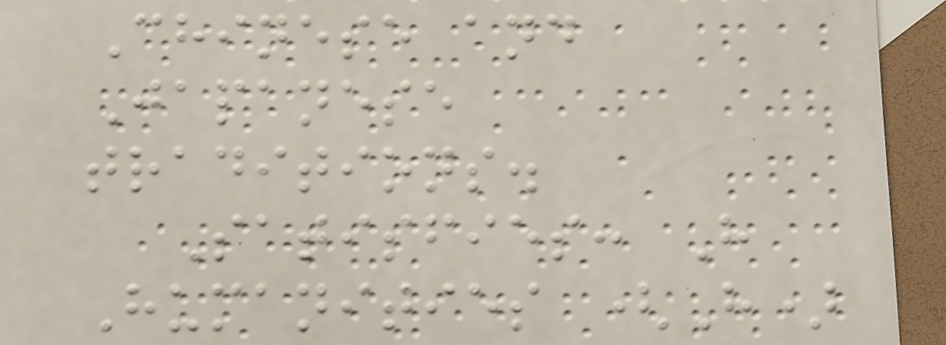Chinese and
Japanese
traditions.
Satisfies: H
Humanities (H)
